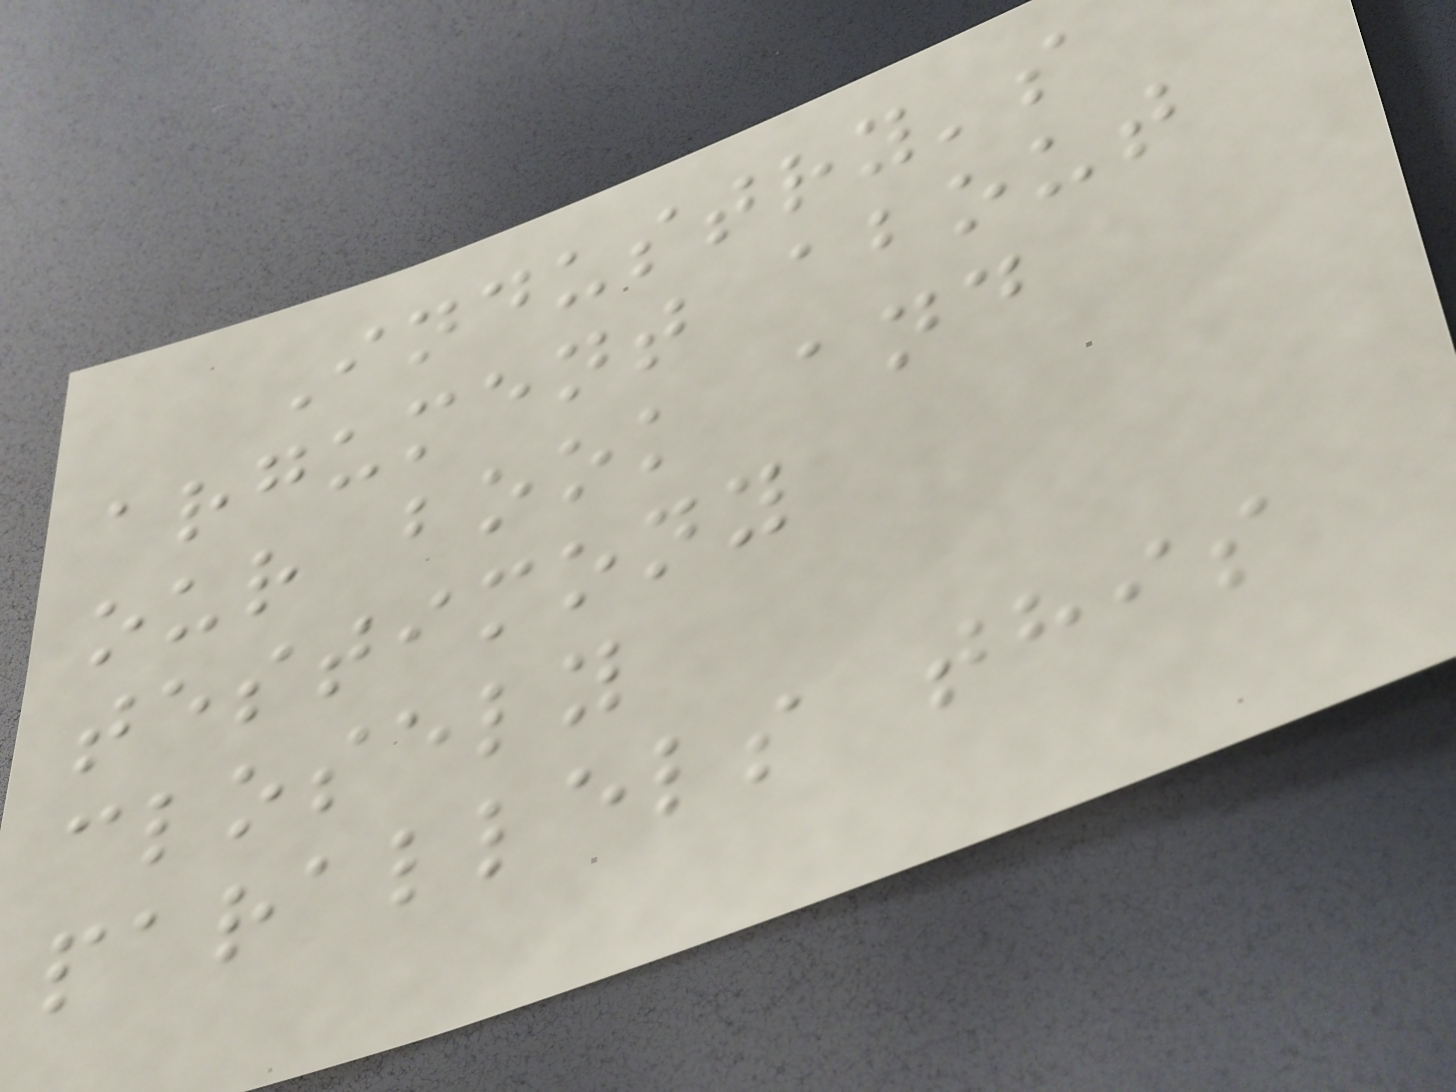Industry's
argument about
our book and
testimony
closely
parallels this
